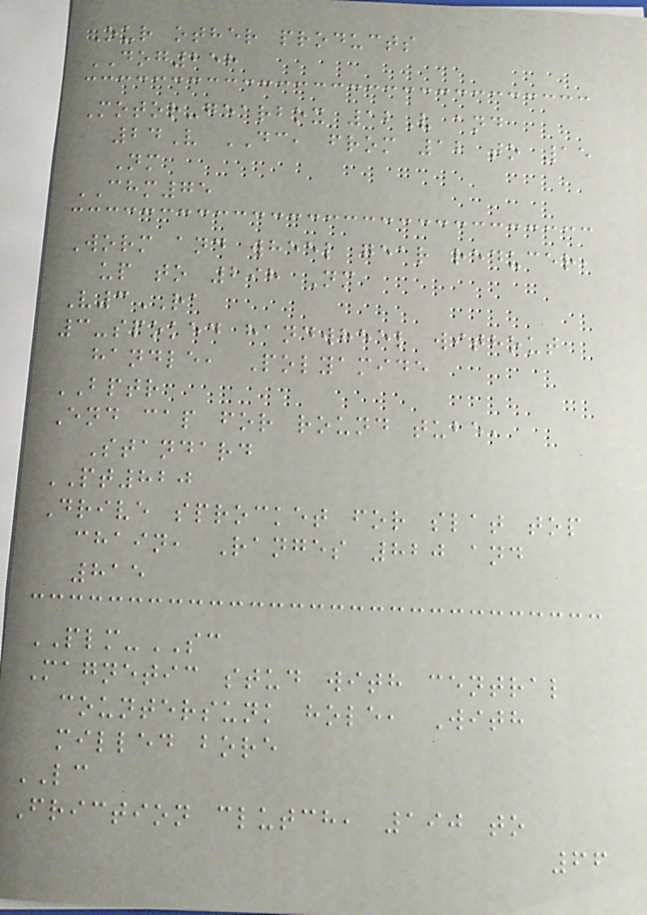Our other products
DOG258
Motor-gearbox 12V and
24V DC, from 12 to 15
Nm
CHM75
Worm and wheel gear reducer,
up to 298 Nm
V3RA
3-spoked handwheel without
handle, Polyamide
BPTR
End cap for round tube,
Standard
PT820
Drive sprocket for slat top
chain, Ranges 820 and
815
PLM-SC
Magnetic stud with central
countersunk hole, With
milled bore
LC
Friction clutch, 190 to
66
